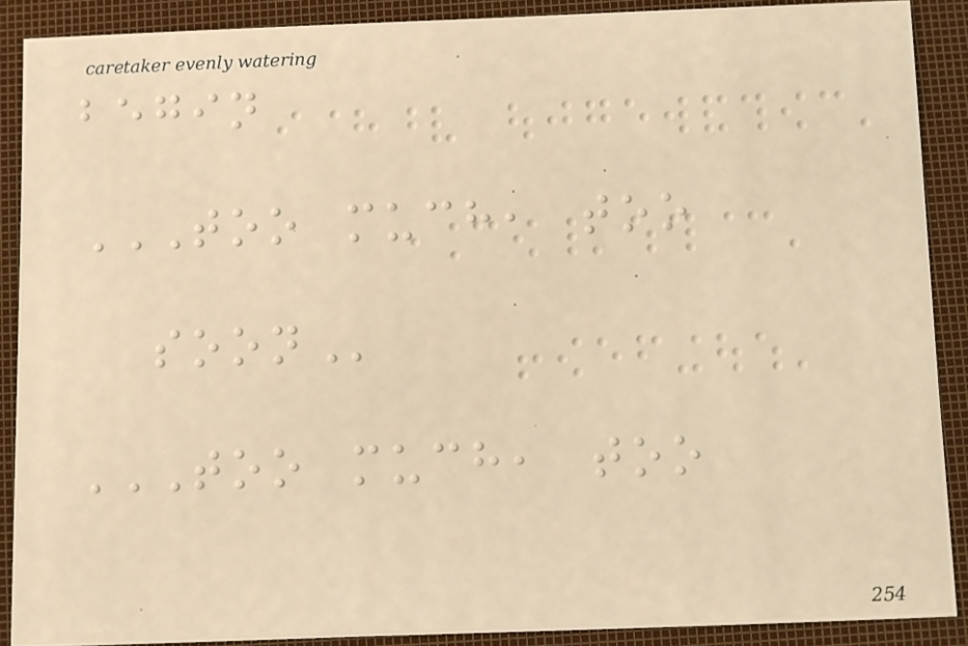begin
TOO MUCH, TOO
SOON
TOO MUCH, TOO
